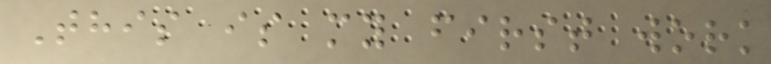This is my first work
